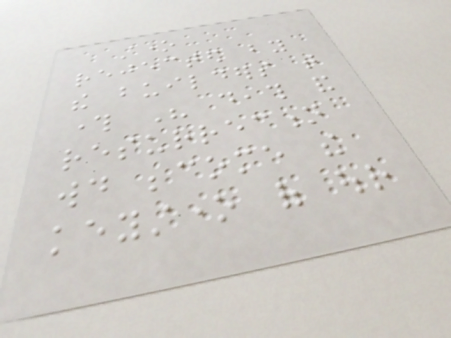stone
rejected by
the builders that
through His death and
resurrection
would become the
keystone of our
